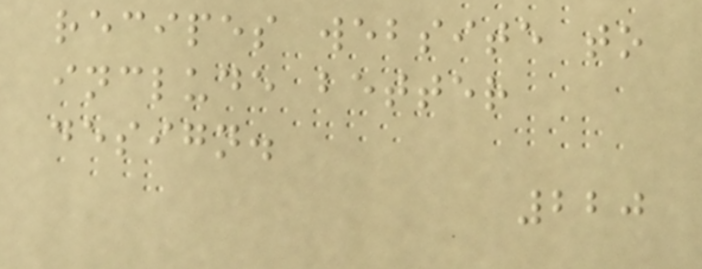recipes website to
include better
design.
220
